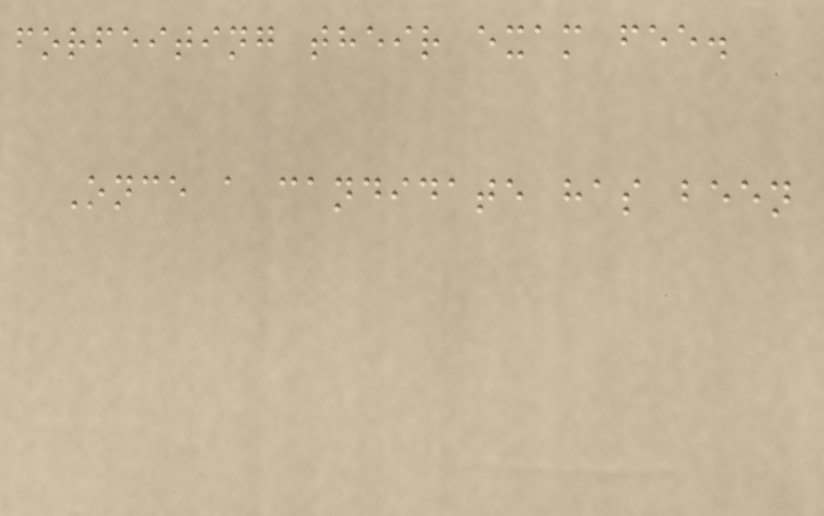forfeiting their exam fee.
Once a candidate has been
